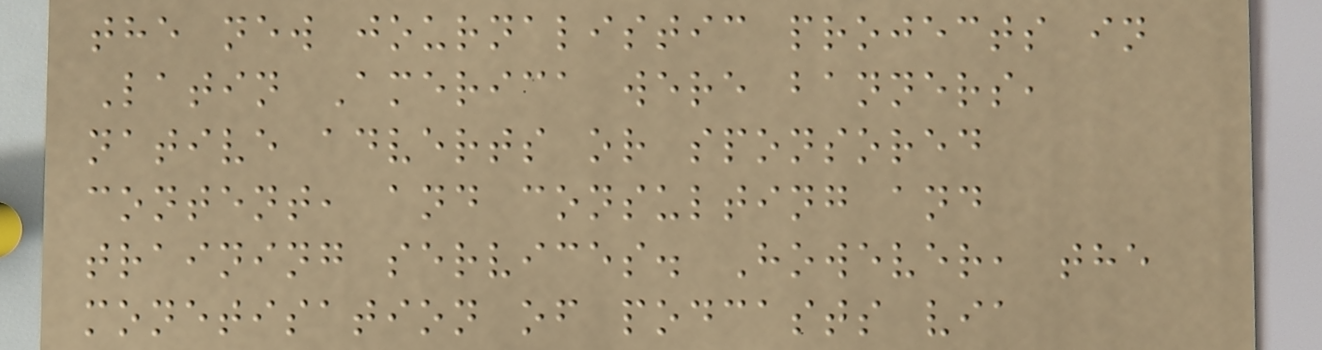the new journalistic projects in
Latin America were banners,
native adverts or sponsored
content, and consulting and
training services. However, the
monetisation of podcasts via
